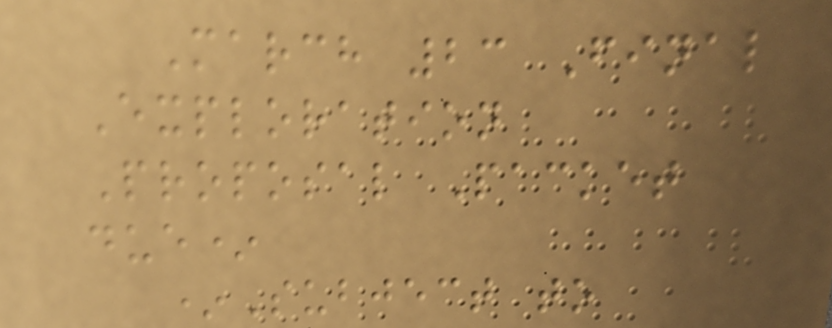March 23 Final
Exploration
Proposal Packet
due*
*Subject to
